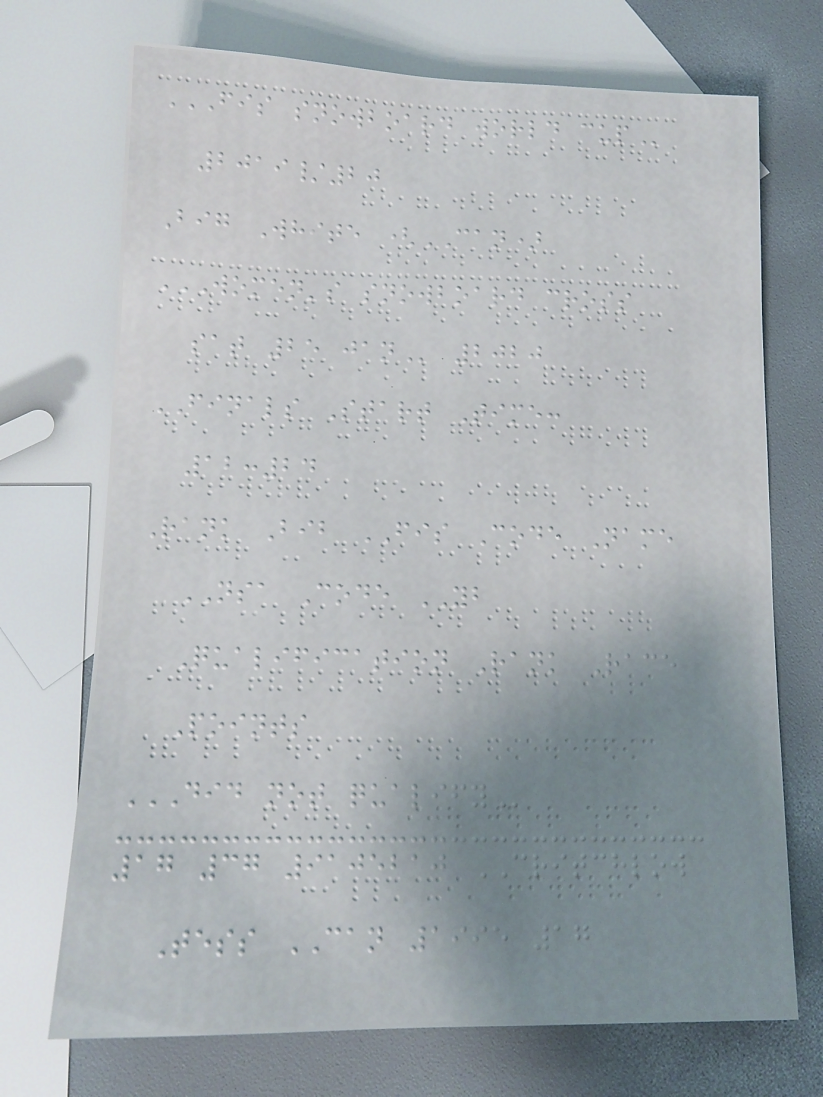FIS SNOWBOARD WORLD CUP
2019/20
Big White (CAN)
WOMEN'S SNOWBOARD CROSS
SAT 25 JAN 2020
FINALS Start Time:
12:24
Rank Bib FIS Code Name
NSA Code YB
Qualification Rank Race
Points
DID NOT QUALIFY
17 37 9105210 CRITCHLOW
Tess CAN 1995 17
